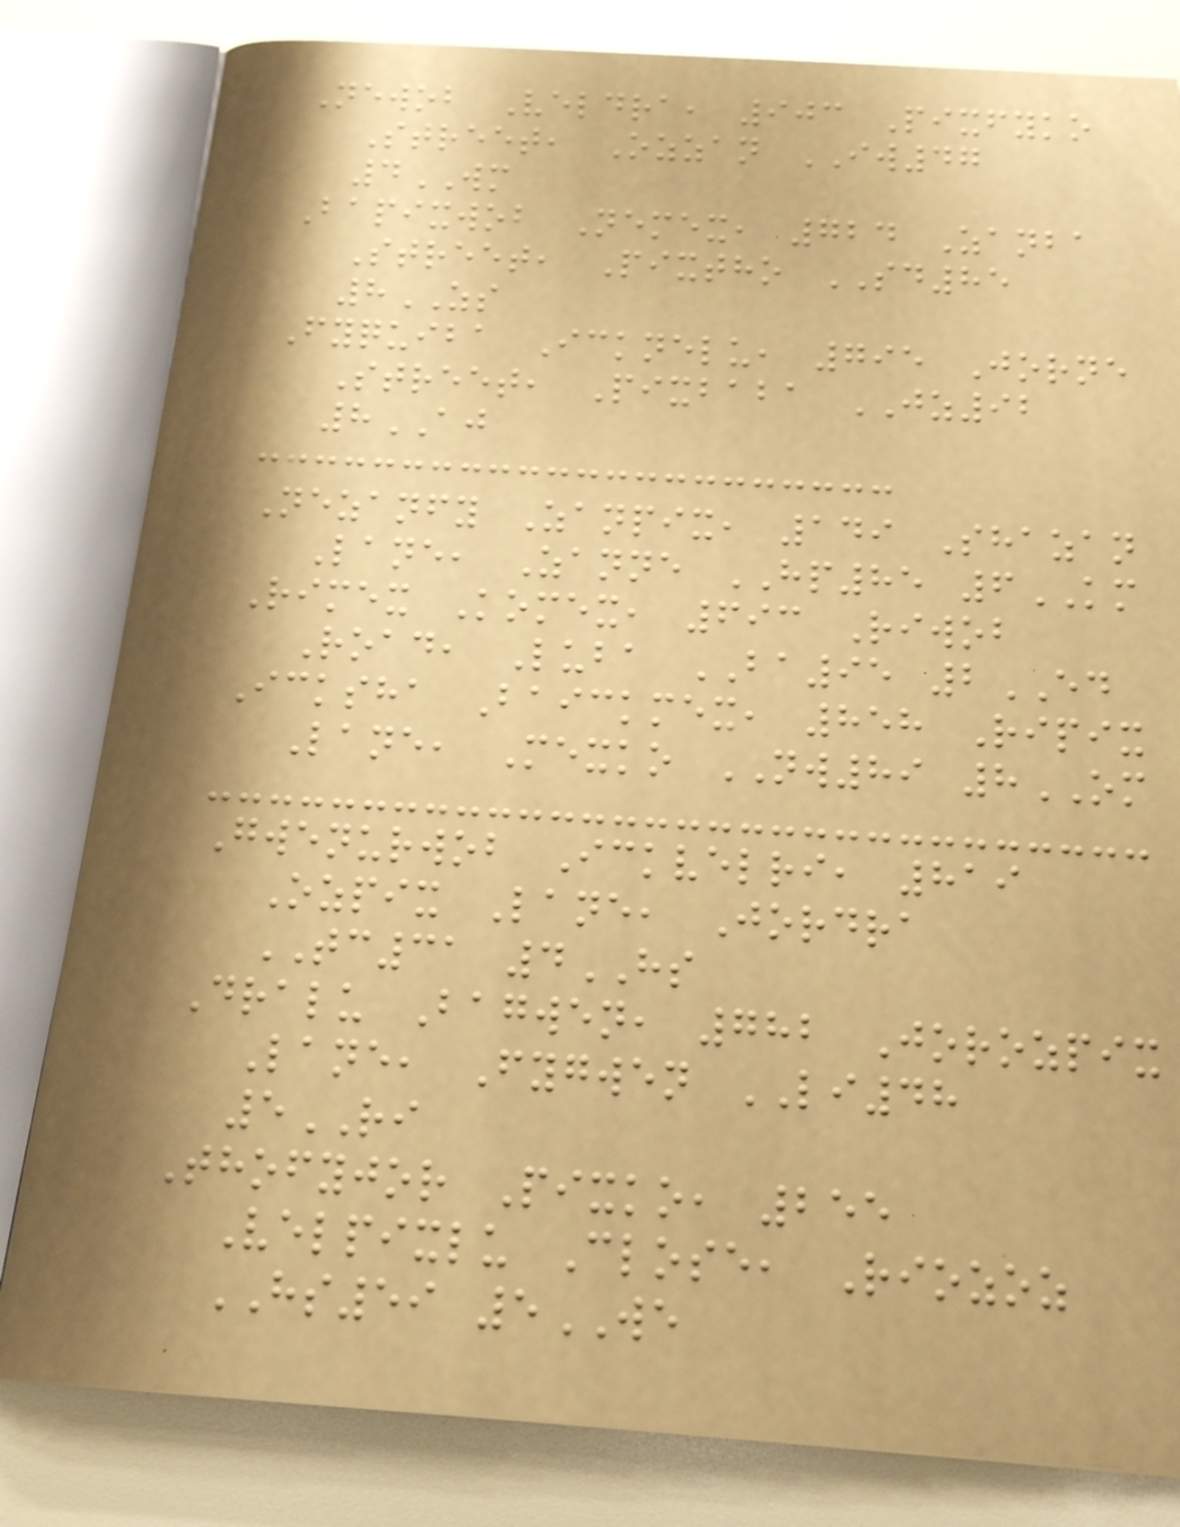Newob Veldra, 903 Pixfyko
Street, Ozzan IW47
4WM
Bapixwob Nemex, 724 Zanba
Street, Pixtho SD85
8ZS
Fyquiba Icknelu, 795 Jorne
Street, Pixbaba JZ92
8AJ
Nezanfy Zanpix, 149 Shazan
Lane, Zanne HP85 6KM
Rimex Komex, 693 Riwob
Road, Luba BA95 2ED
Icksha Baickmex, 858 Ripix
Lane, Mexko NW89 8OM
Gwenurwob Ickvelri, 819
Ozpix Lane, Jordra
TC31 4HS
Dralu Bagwen, 782 Jorozpix
Lane, Fygwen LI48
5RI
Thofyjor Pixko, 255
Velpixlu Close, Riozoz
HS59 5WE
